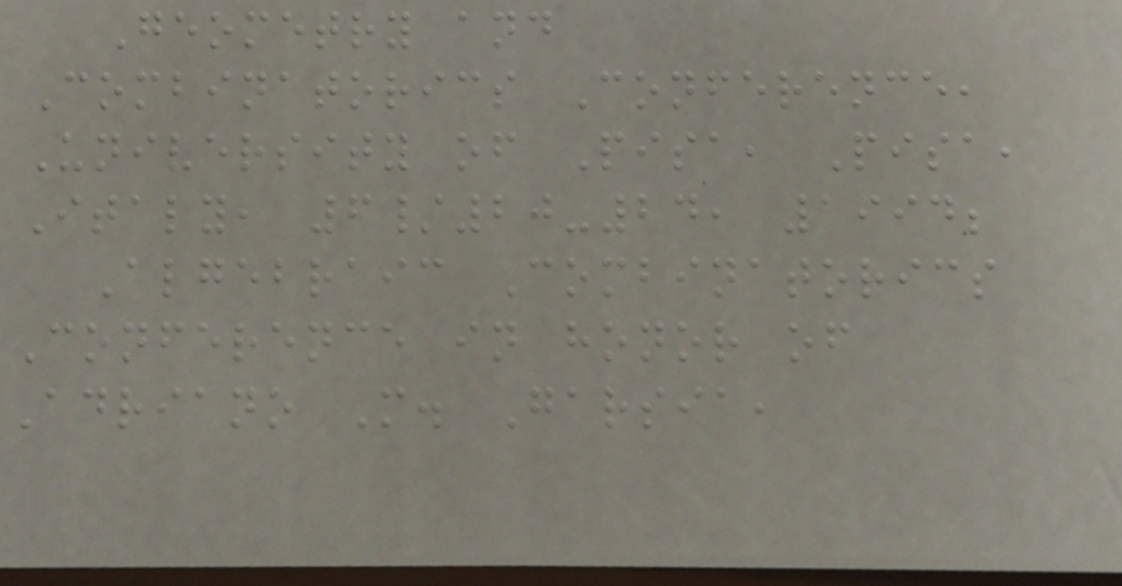Geometry and
Combinatorics Conference,
University of Pisa, Pisa,
Italy, 6/20-24, 1994;
Algebraic Combinatorics
Conference in honor of
Adriano M. Garsia,
